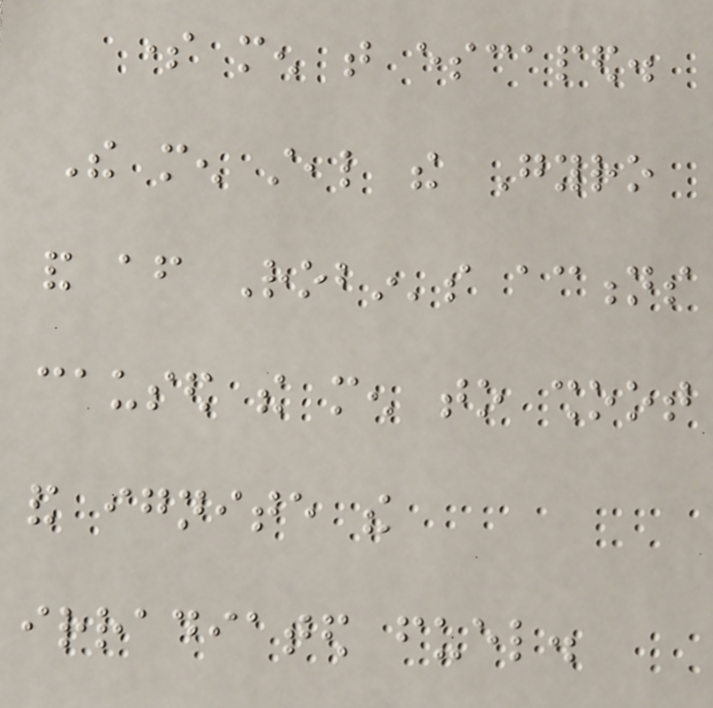some men that escaped.
The men steal the Gyro
and after Robin's actions
caused the men to shoot
and ignite the
irradiated fuel.
